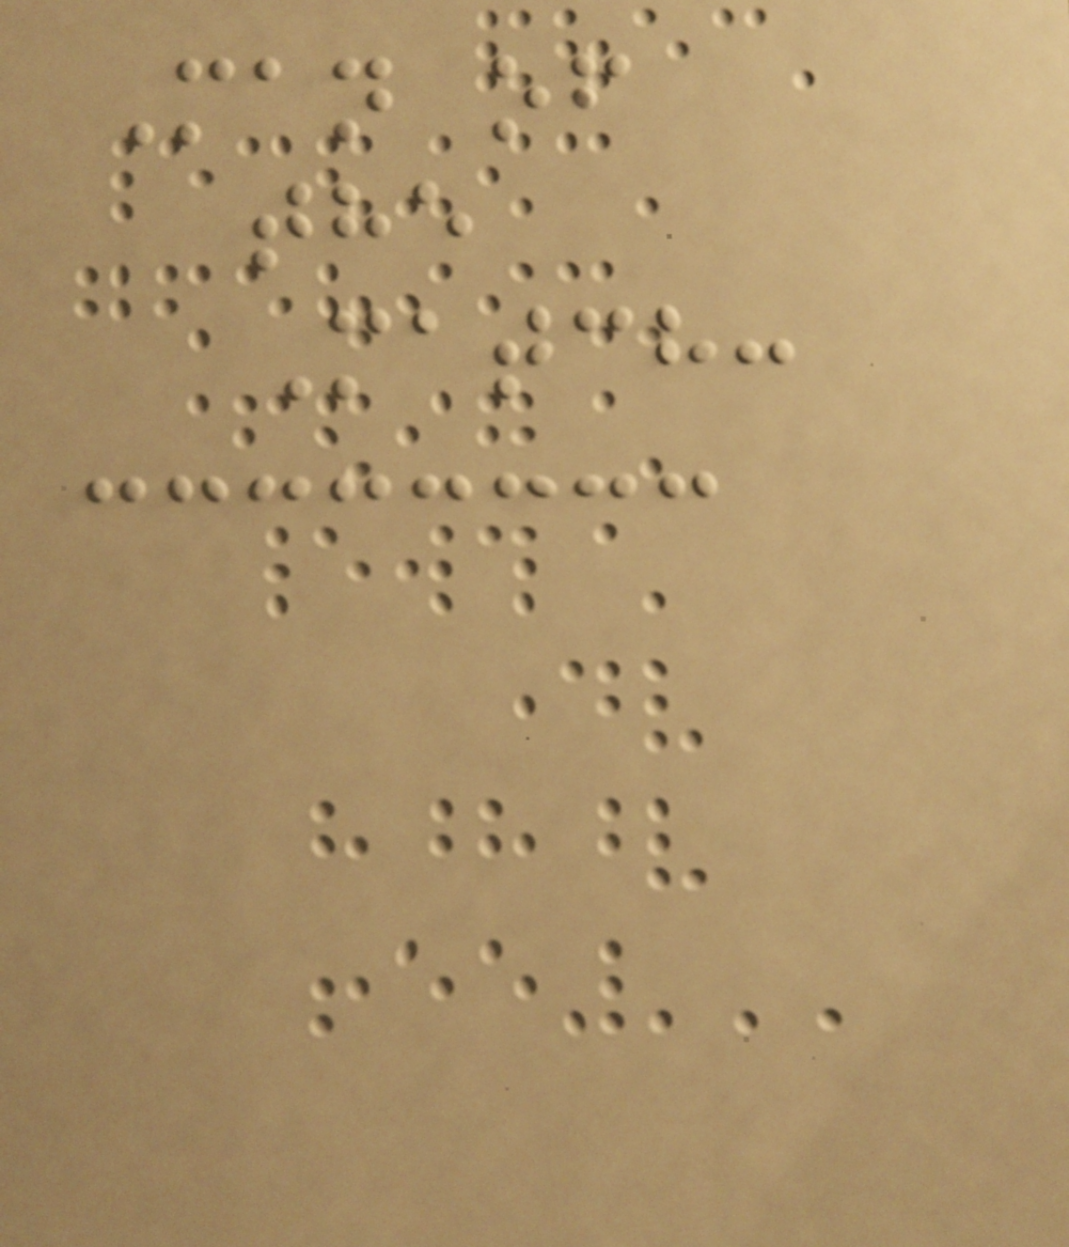Man of
the
Match:
